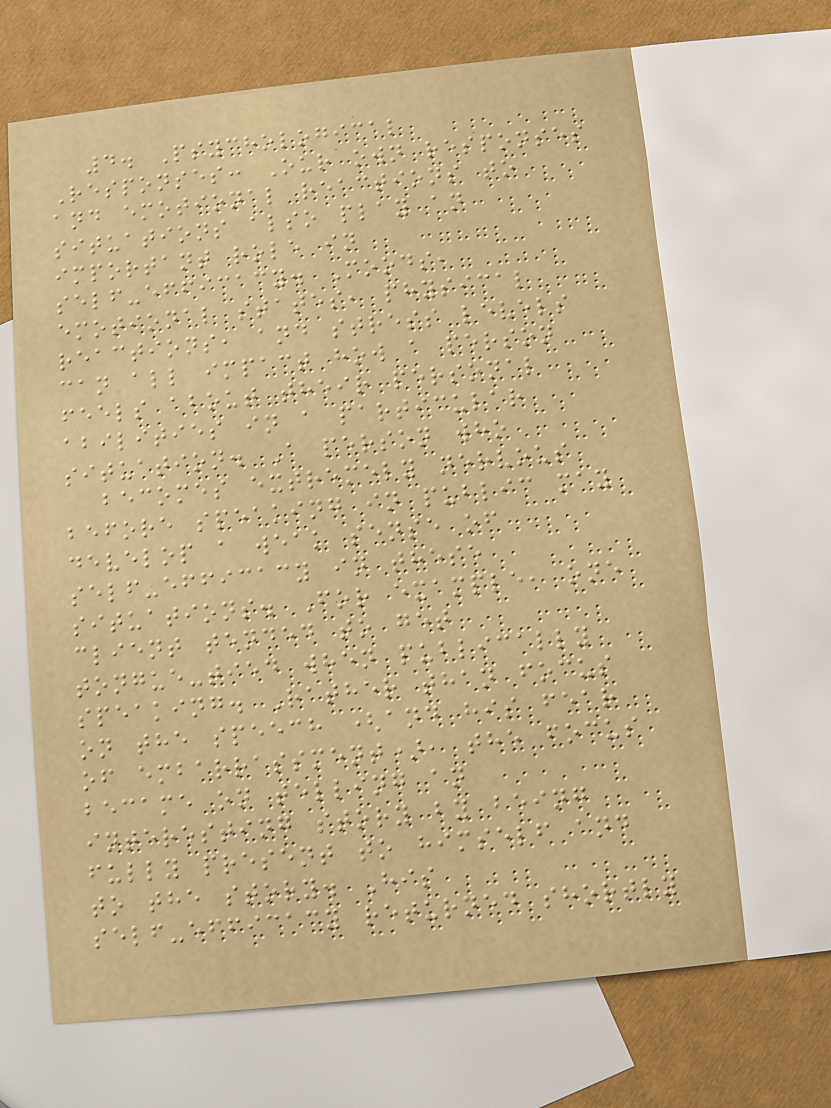4. Psychological
Responses: Our own responses
and emotional reactions to
situations also play an
important role in
self-efficacy. Moods,
emotional states, physical
reactions, and stress levels
can all impact how a person
feels about their personal
abilities in a particular
situation. A person who
becomes extremely nervous
before speaking in public may
develop a weak sense of
self-efficacy in these
situations. For example, one
client tended to get
tongue-tied when publically
speaking. Rather than focus
on the speech (and his fear
of embarrassment), the focus
became on telling an
interesting story by being
fully present to himself and
to the story. His
self-efficacy returned shortly
